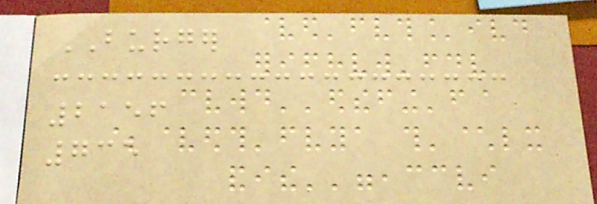BURGER
2156
735
